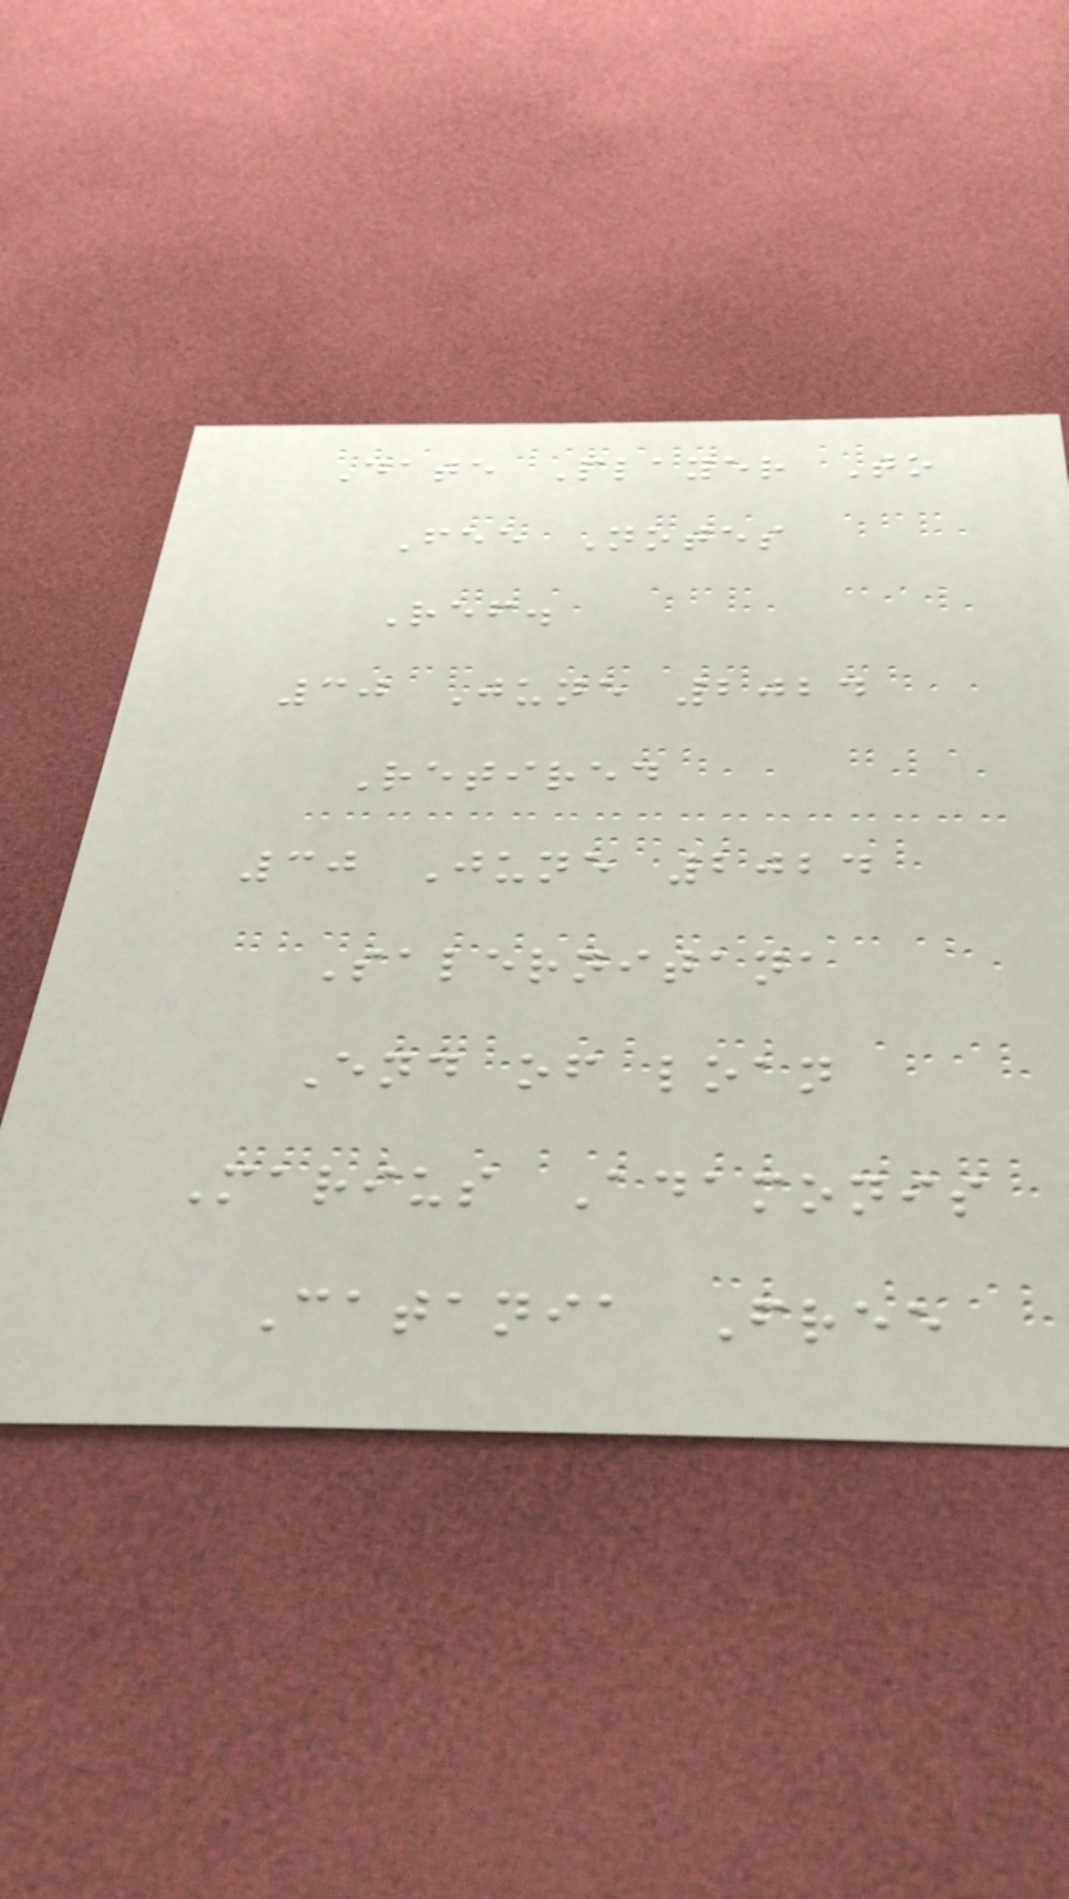Date Player To
Fee Notes
Ref.
30 June 2024
Retired
30 June 2024
Salernitana
End of loan
Marius Adamonis
Catania Free
